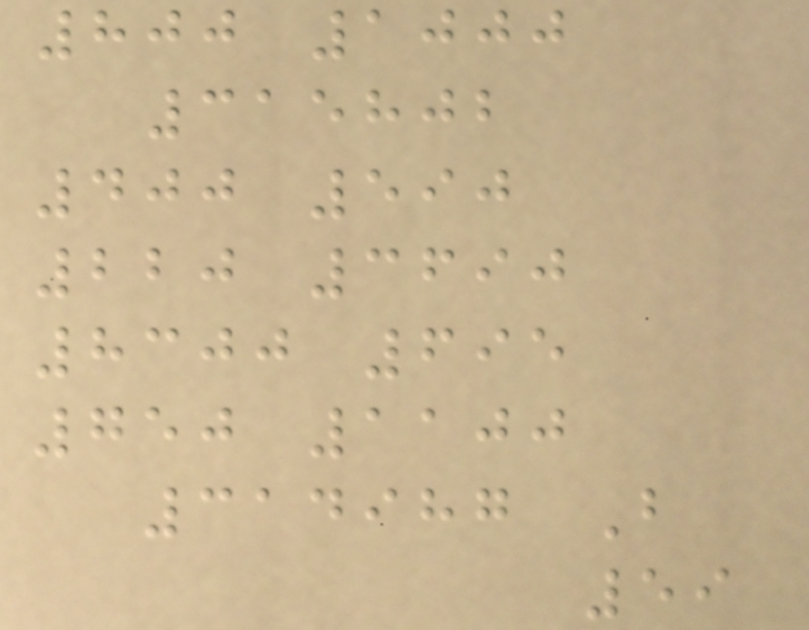800 1000
315802
400 590
220 3690
8300 695
750 1100
314987 B
59
